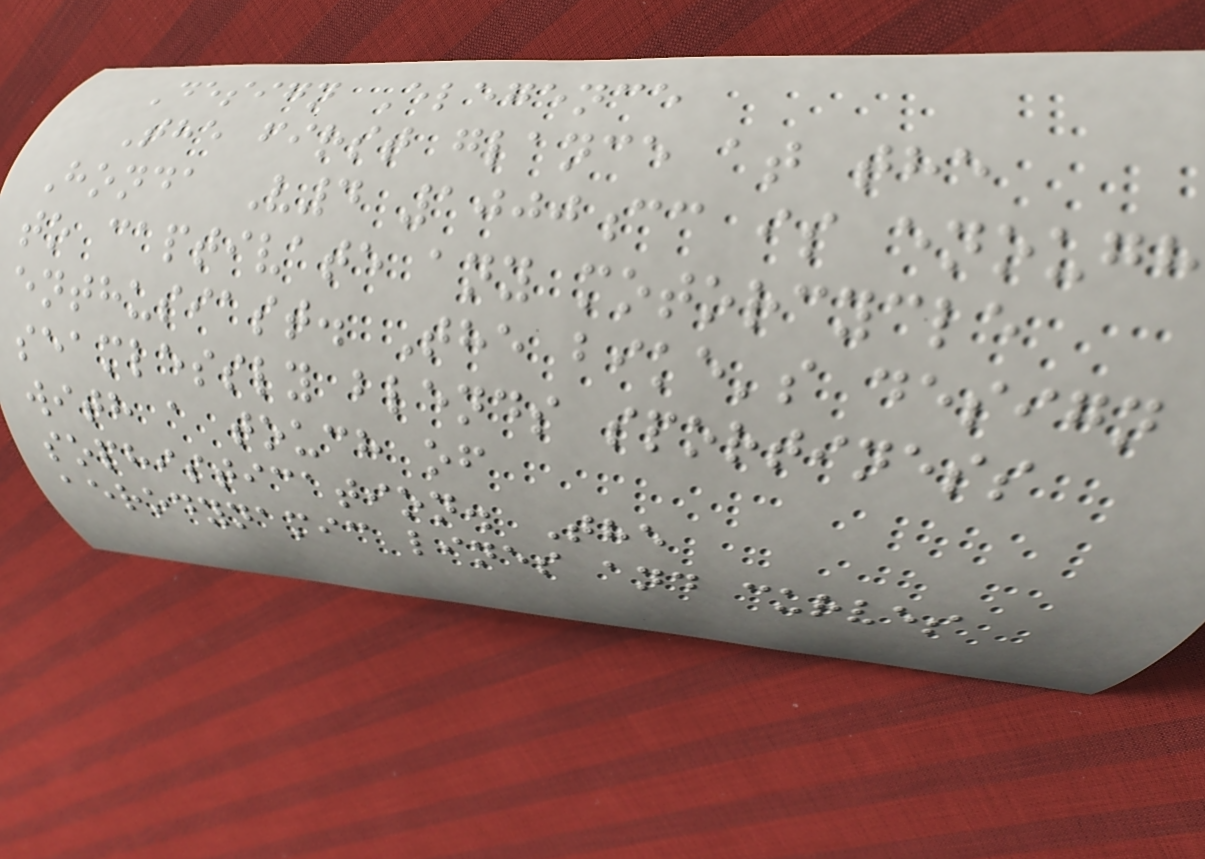Design Elegence
The first glance at the
Honda V4 1000cc is enough
to captivate any motorcycle
enthusiast. The bike's design
seamlessly blends sportiness
with a touch of
sophistication. The
aerodynamic lines and curves
